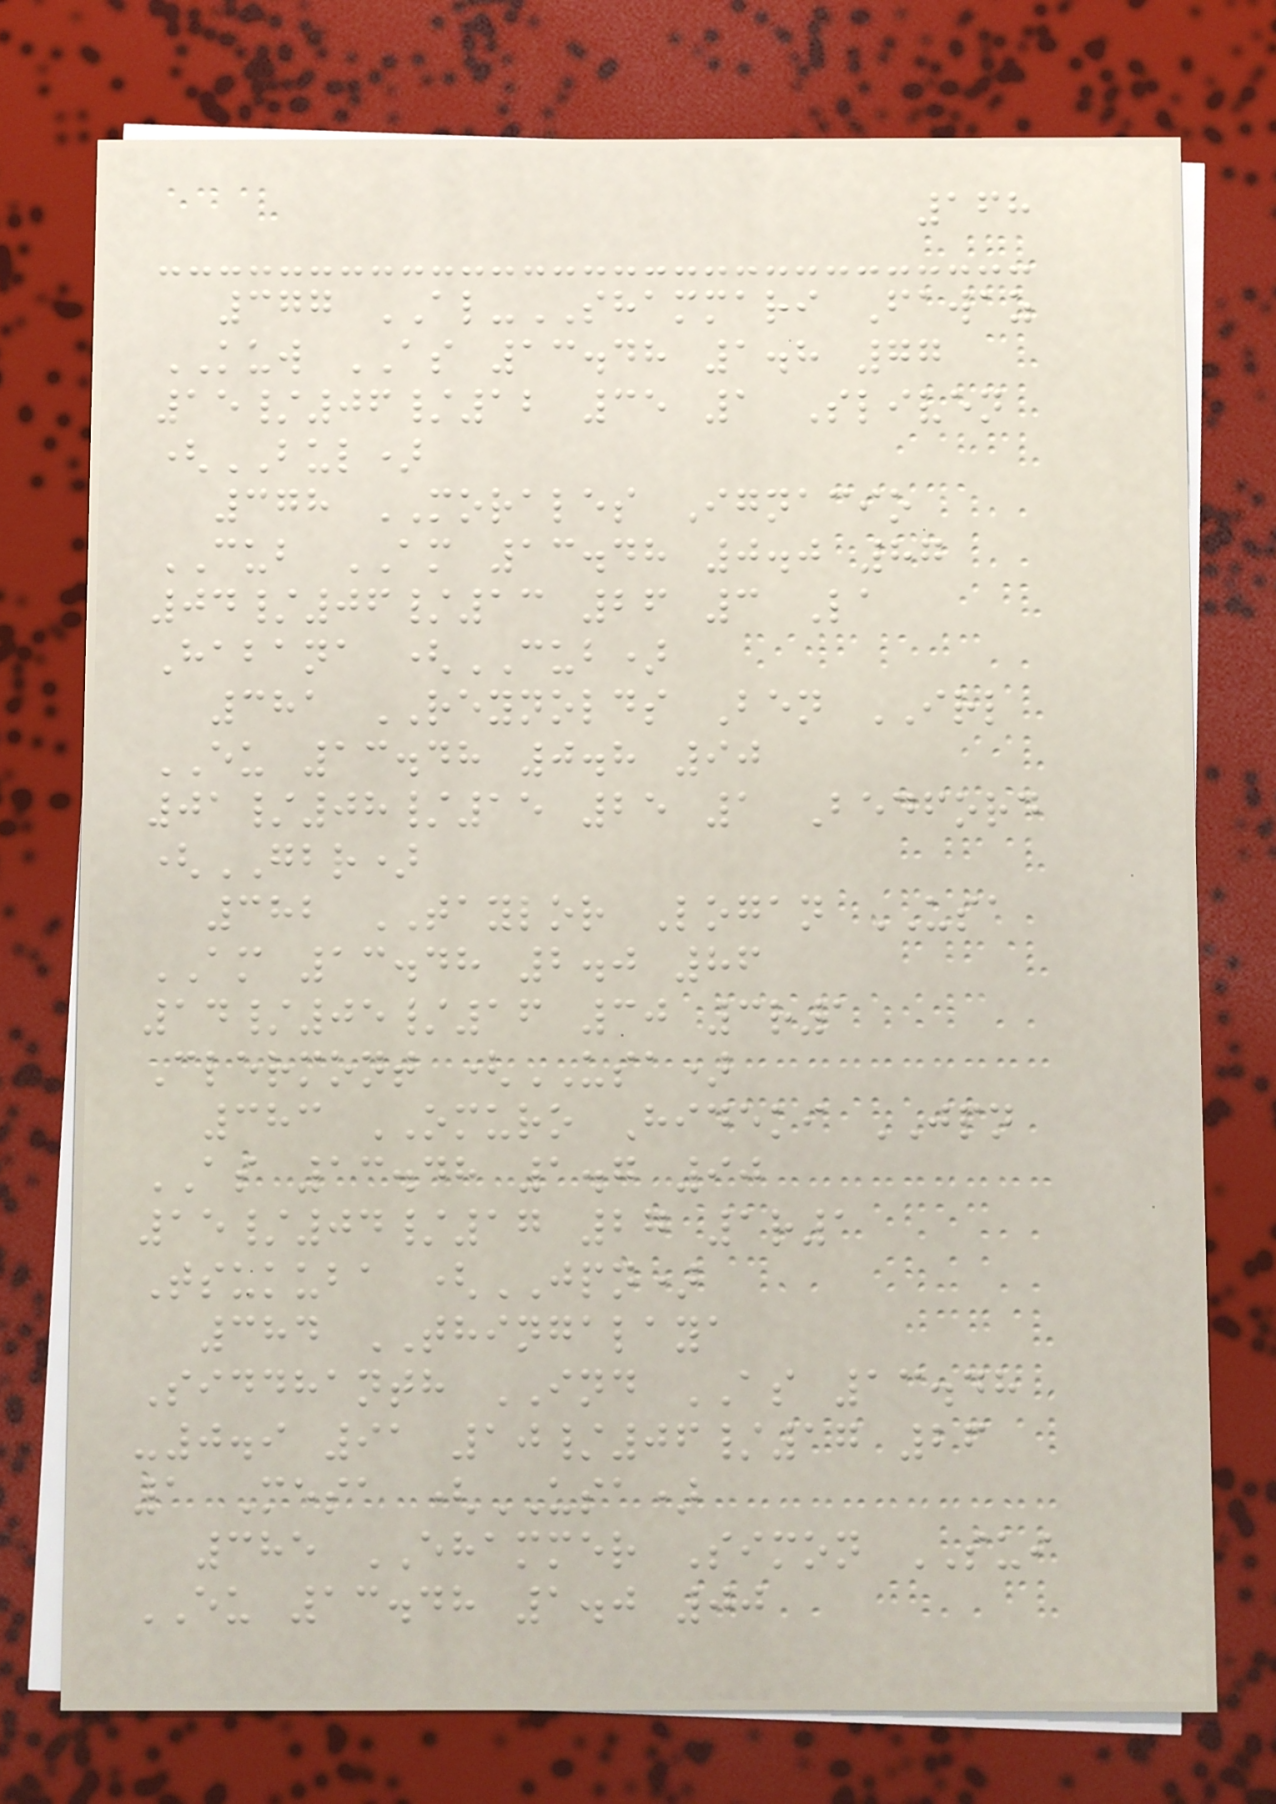168
377 AL-SHAMMARI Fawaz
KUW AS 13.48 1.8 77
15/06/12 35 1 Sliven
(BUL)
378 MORALES Ignacio
CUB AM 13.48 0.0 87
04/06/13 26 3 La
Habana (CUB)
381 REYNOLDS Ben IRL
EU 13.48 0.8 90
01/08/15 25 1 Bedford
(GBR)
382 TAYLOR Logan USA
AM 13.48 2.0 86
14/05/16 30 3r1
Clermont (USA)
383 OMURO Hideki JPN
AS 13.48 1.7 90
15/04/17 27 1r1
Tsukuba (JPN)
384 THINGALAYA
Siddhanth IND AS 13.48
-0.9 91 10/06/17 26
1 Mesa (USA)
385 EHAMMER Simon SUI
EU 13.48 1.0 00
